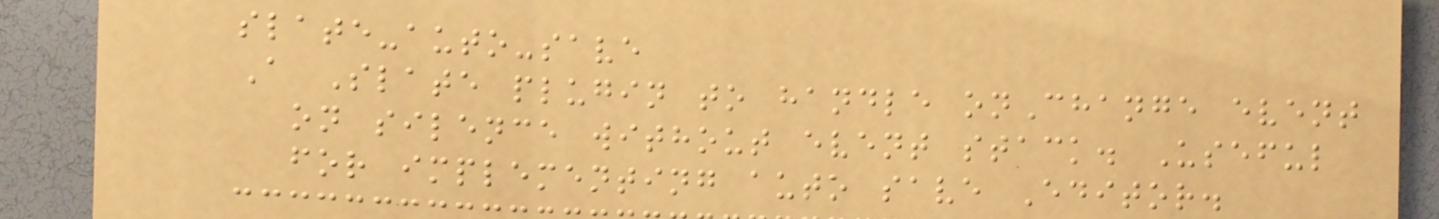slate-auto-save
A Slate plugin to handle onChange event
on silence without event stack. Useful
for implementing auto save Editor.
